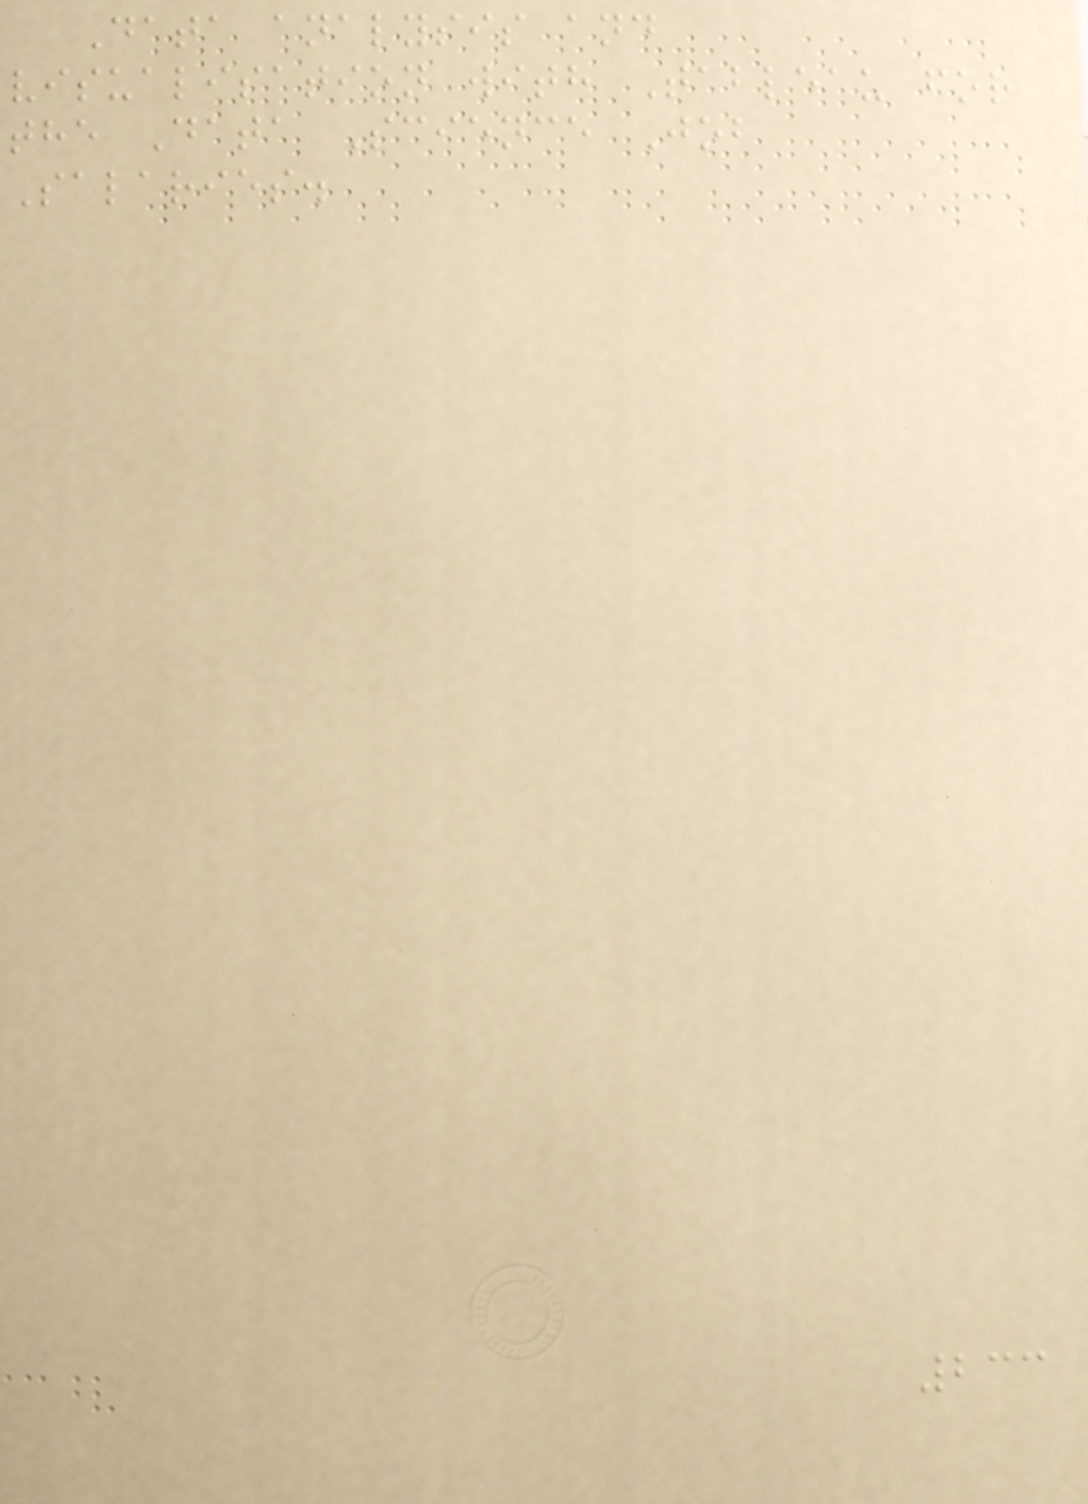Data analysis and
visualisation with Tableau for
the Data Science Job
Salaries.
233
